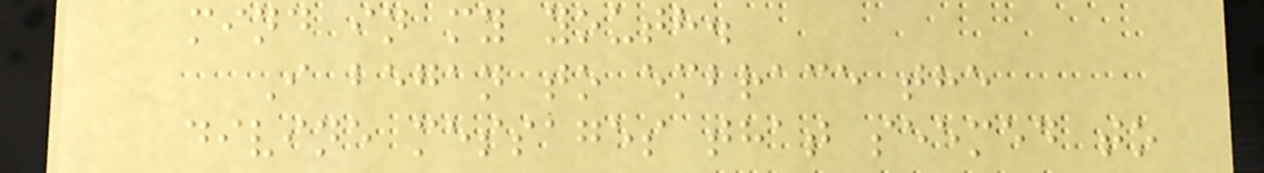mind in my youth.
I began to embrace the
divine messages that seemed to
